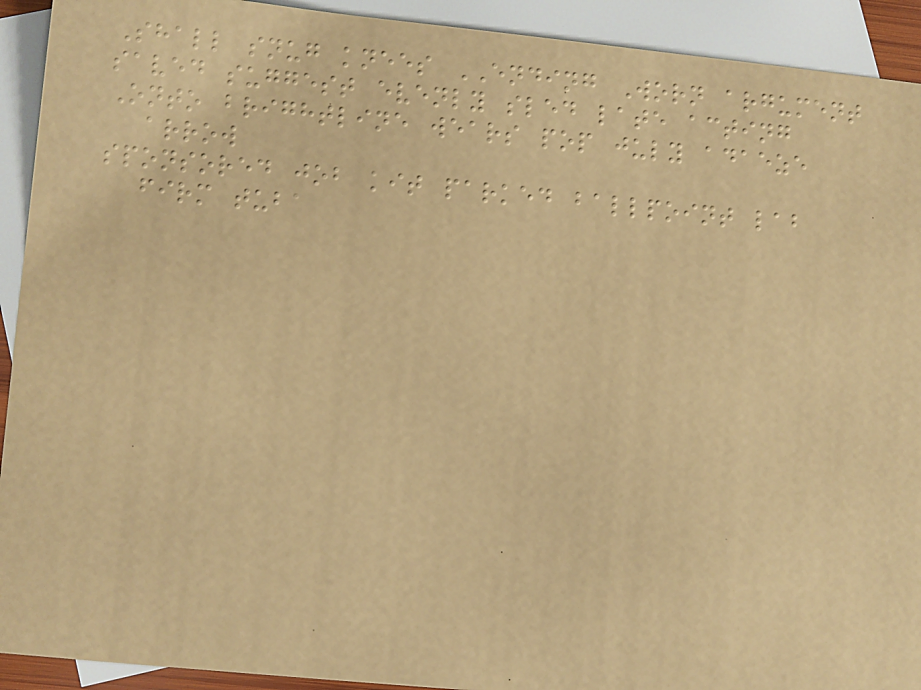Shall snug knees ENDING Worn argument
saved suggest evenly sled late acting
Onto brightline wears pop july adaeze
arrow
sponsored job kit parked ballpoint lab
firm tuba
